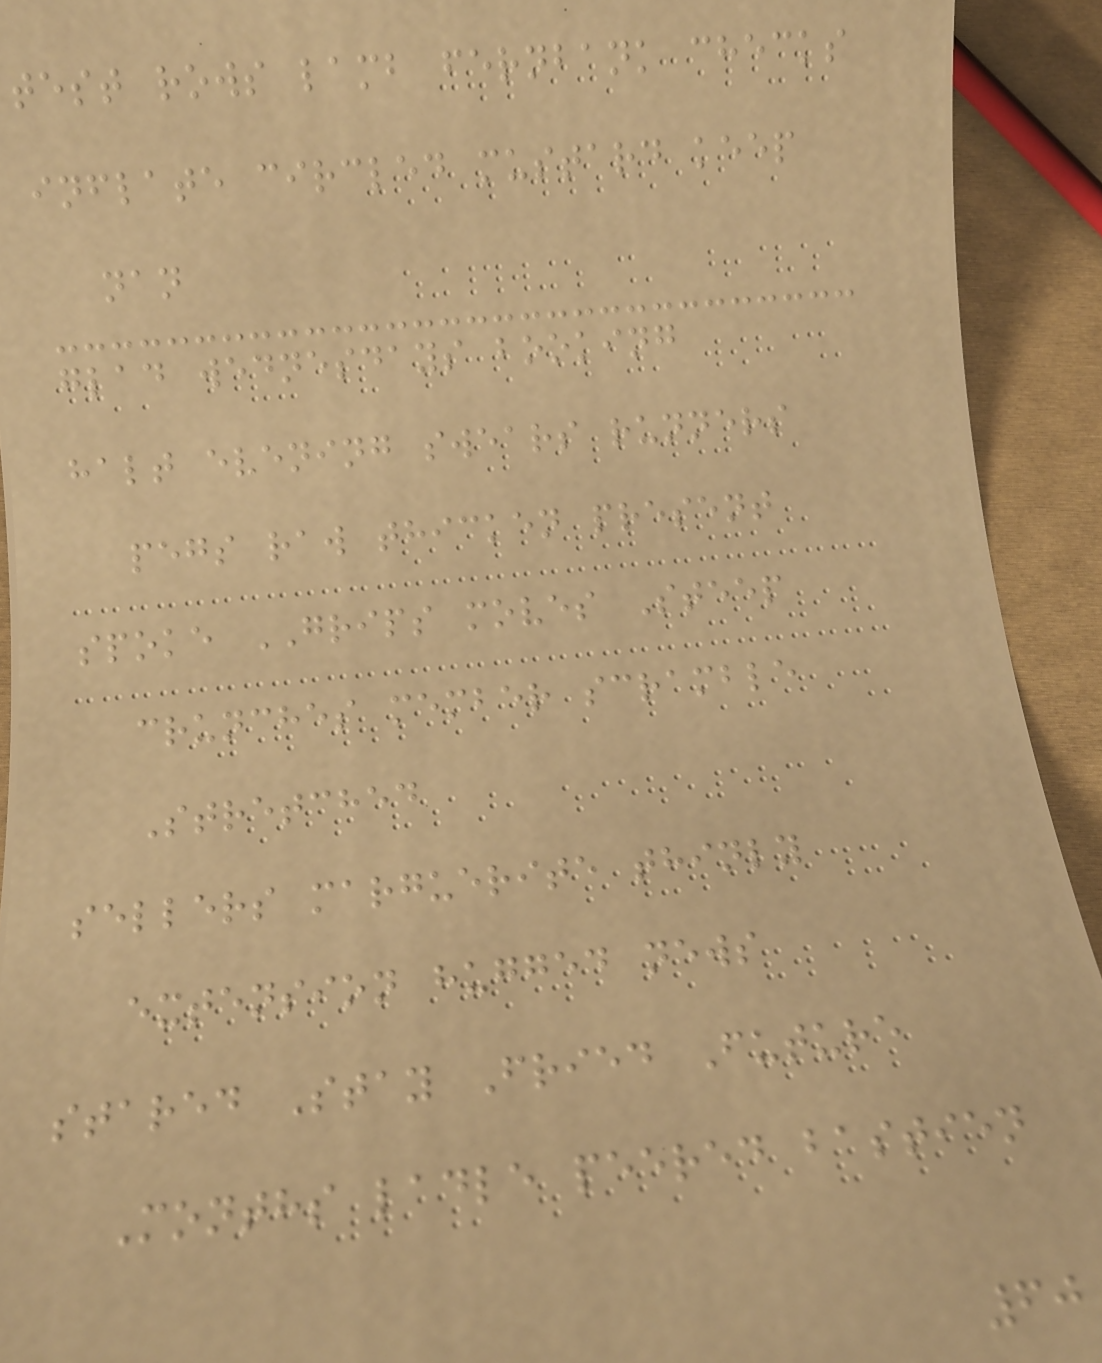test rows lamb fernbank checks
inflate circled mustard keep
nan
glad wednesdays booking
halt evening swears runners
pegs raw thicken present
spoke GRIPS moves Steep
crunches member scramble
Stretched
sellers marguerite thinly
extension hugged news
stared Stay Fried Future
Months ladle peered bastien
60
